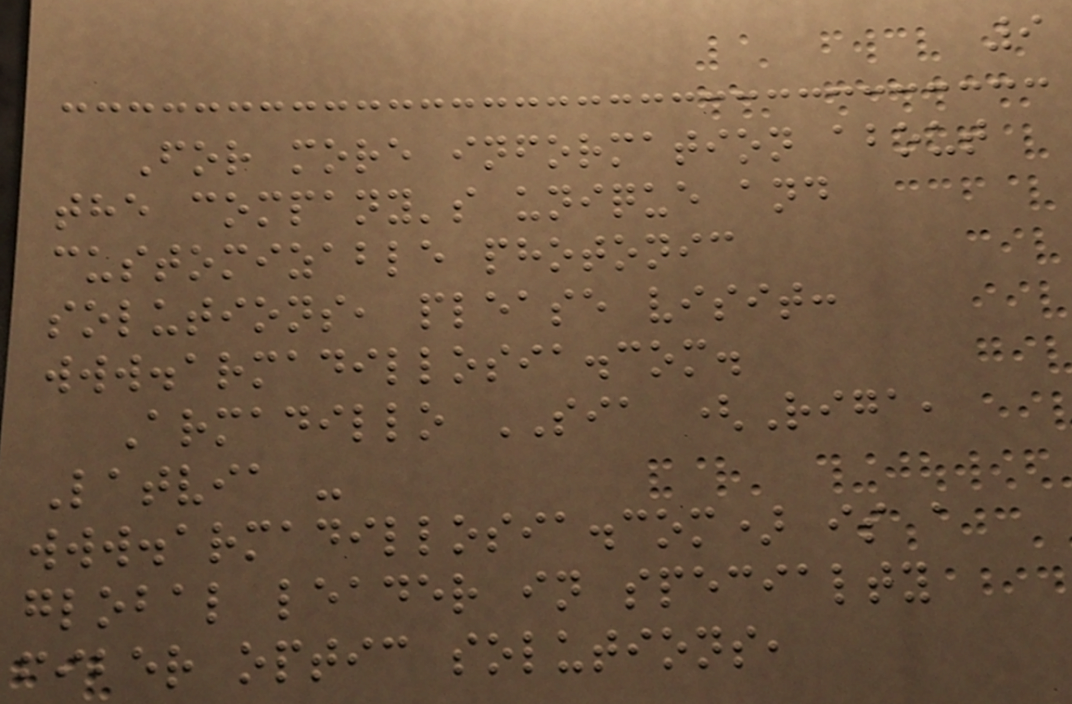9
For more information about
the company's unique and
customizable photonic
solutions, please visit:
www.armadillosia.com.
Armadillo SIA (Riga,
Latvia -
www.armadillosia.com) is a
global leader in specialty
fiber optic solutions,
